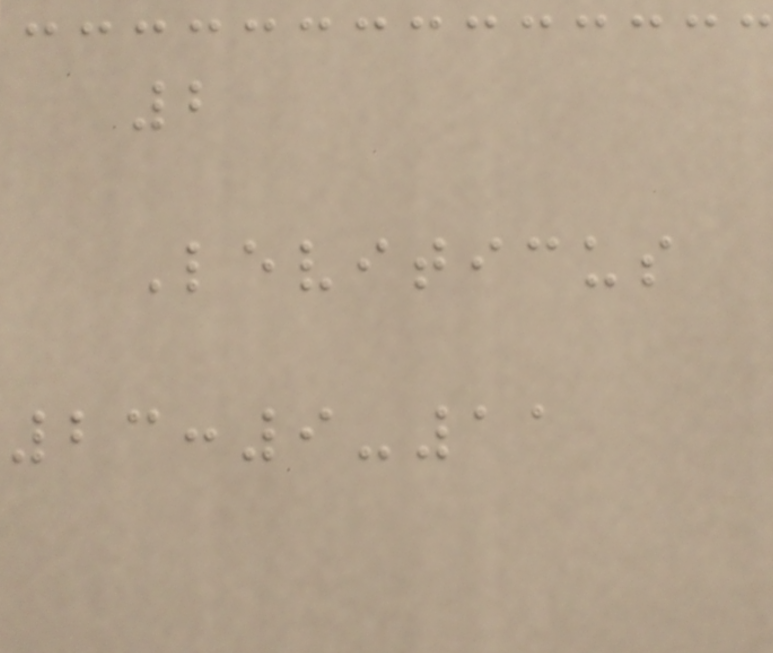2
Leviticus
23:9-11
